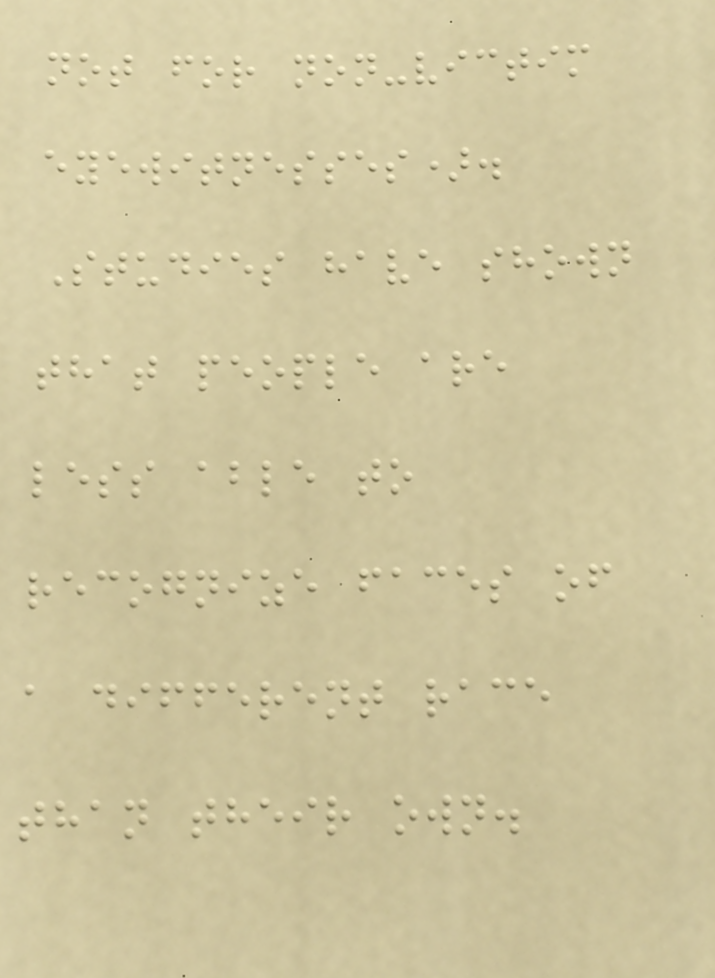not for non-victim
eyewitnesses).
Studies have shown
that people are
less able to
recognize faces of
a different race
than their own.
